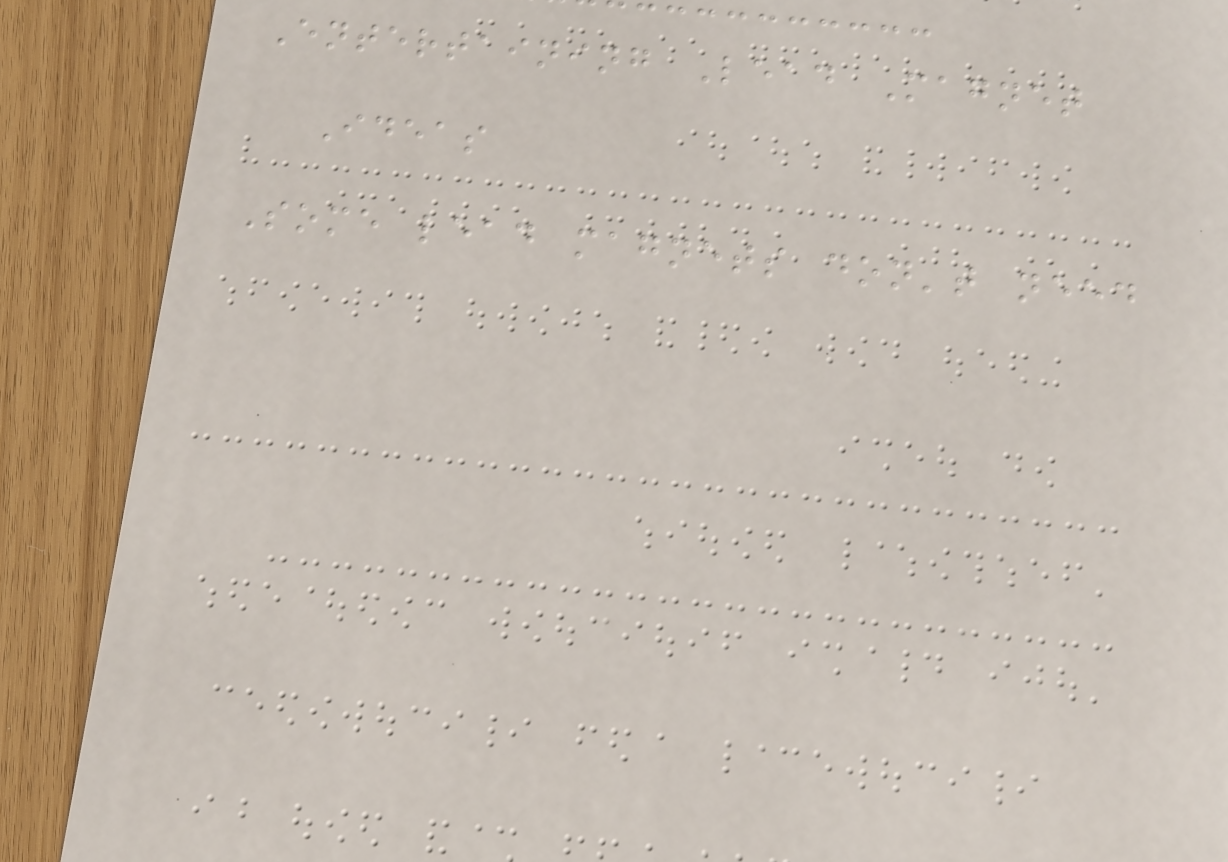Entertaining Lead Magnet
Ideas
Some lead magnets don't need
